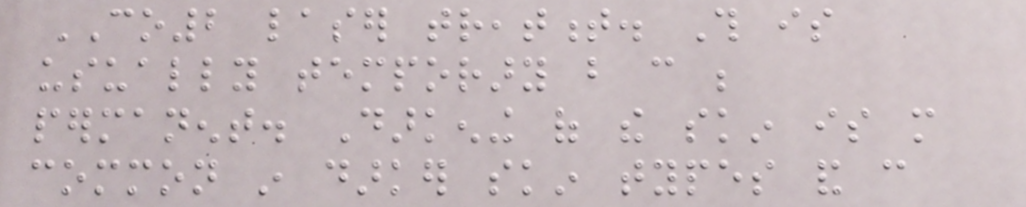CO2 laser treatment. This is
usually temporary but can be
permanent. Darkening of the skin is more
common in darker skin types and can
